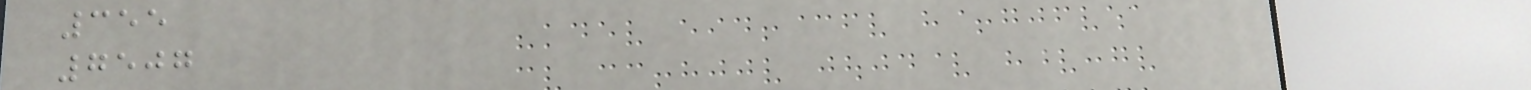355
7507
